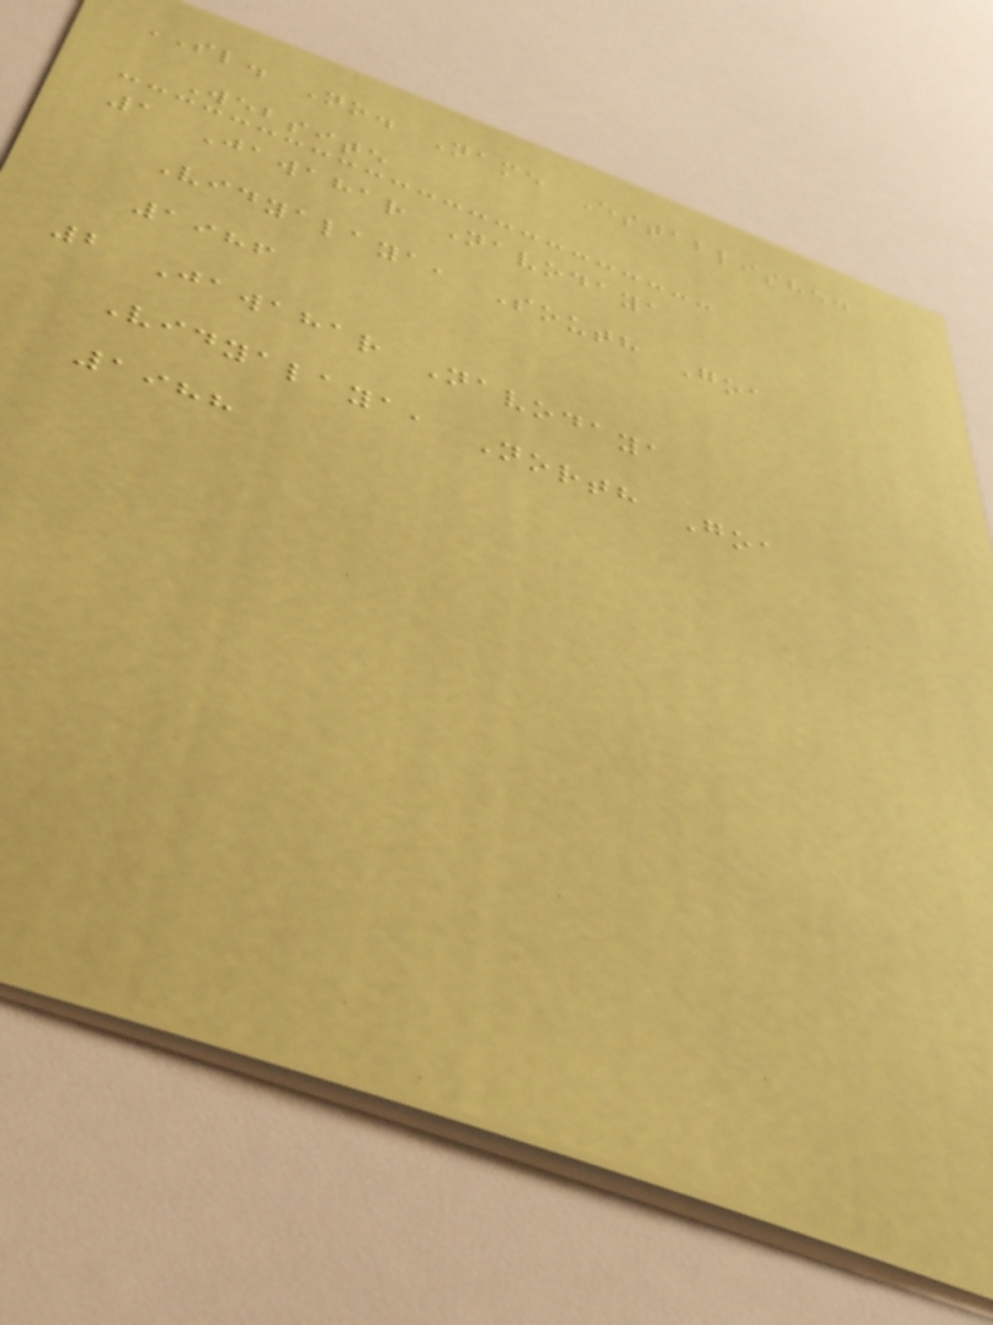SL. No. Name Established
Website
1 Jawahar Navodaya
Vidyalaya, South Goa
1986
2 Jawahar Navodaya
Vidyalaya, North Goa
1988
